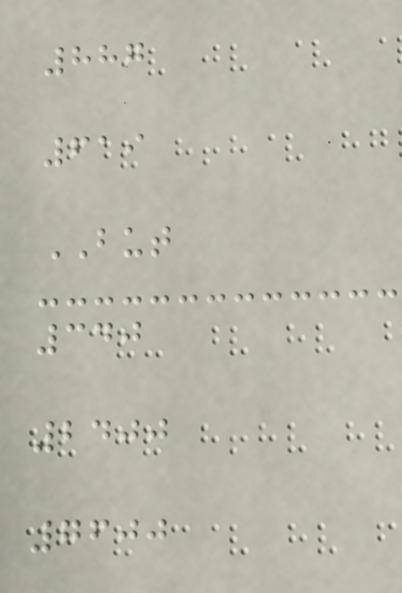887
619
BUT
340
2400
7600
